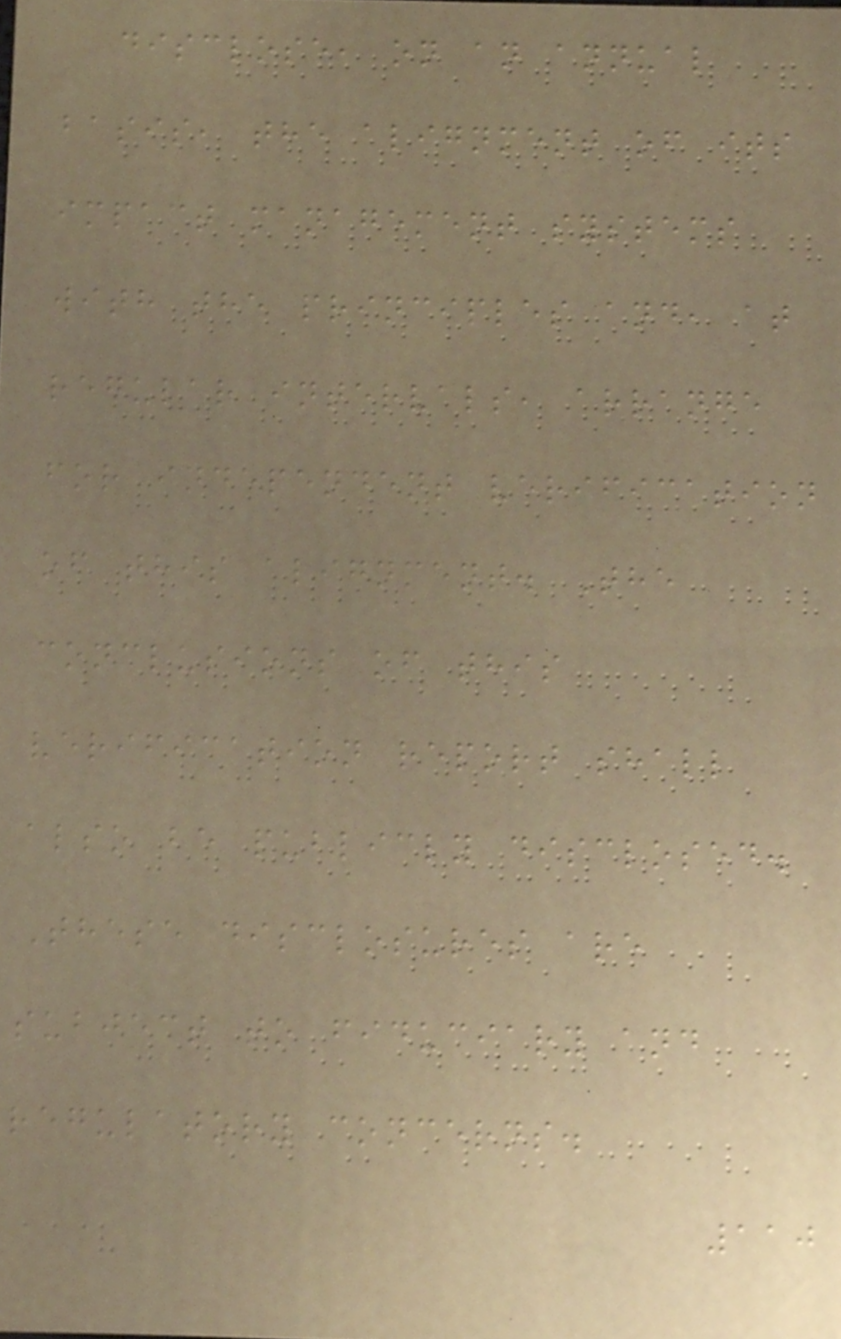disclose, on an annual
basis, the alignment of its
impact management systems
with the principles and, at
regular intervals, arrange
for independent verification
of this alignment. The
conclusions of this
verification report shall
also be publicly disclosed.
These disclosures are
subject to fiduciary and
regulatory concerns.
110
